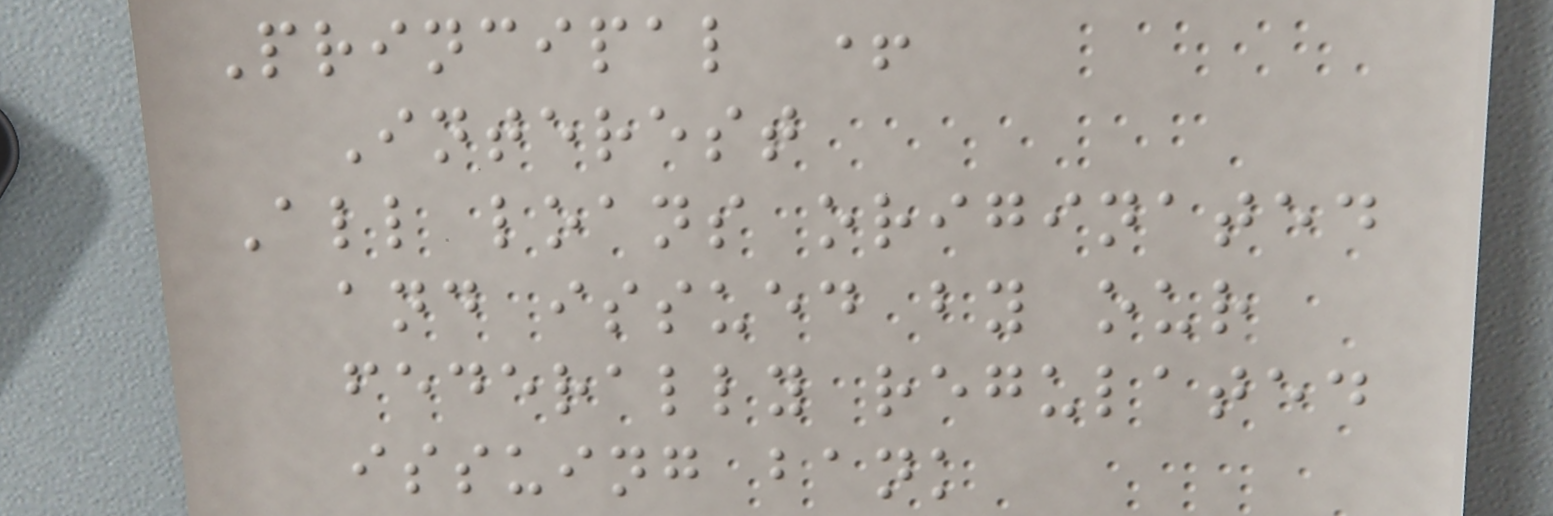Principal +
Interest
All loans originated
and issued by our
federally regulated
issuing bank
